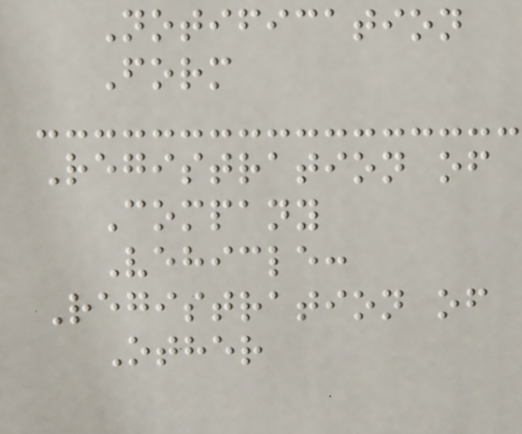Notification
Form
Registration of
Company
Vehicle:
Registration of
Other
